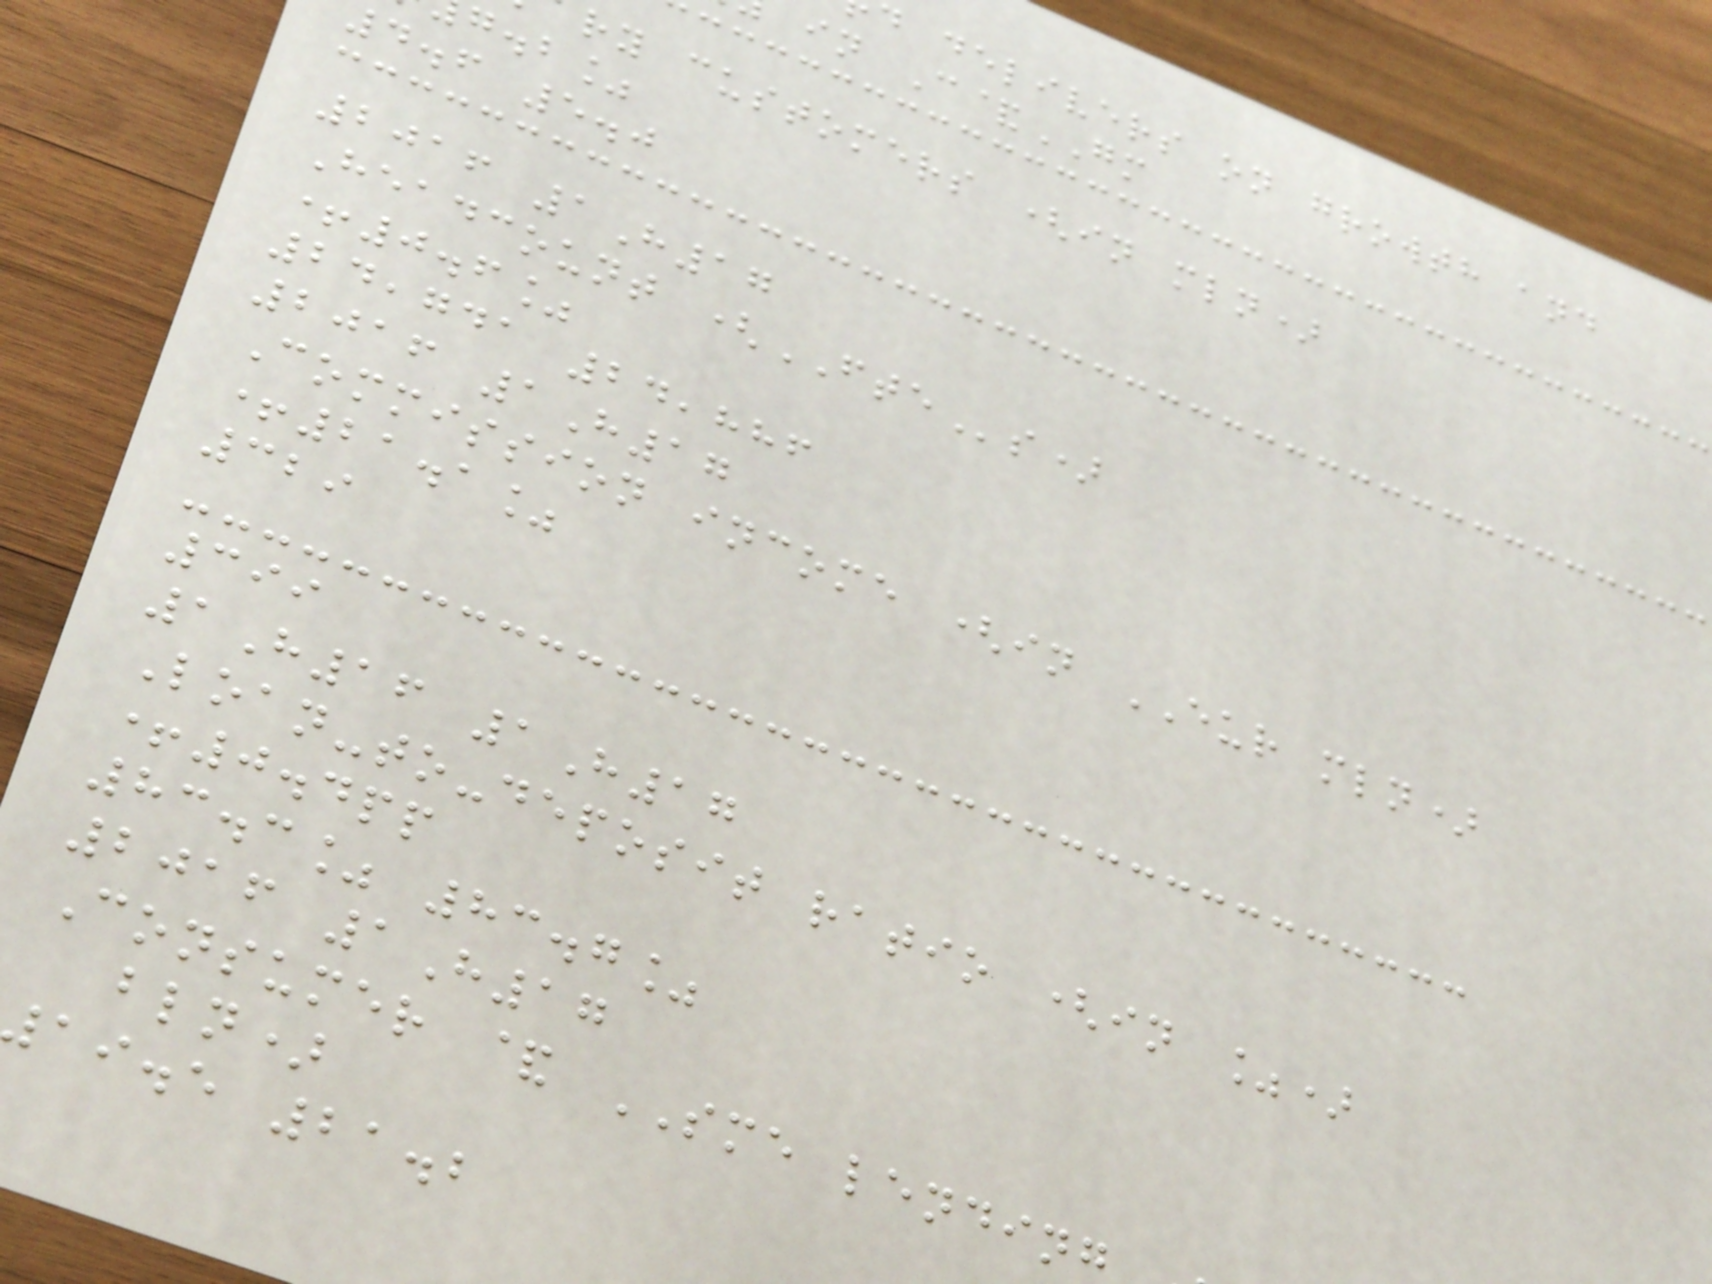d delivers on growth and
in C&GM
ry customers (in mln)
g.b%
4.6 5.0
2016 1H17
Headcount (FTEs)
+0.6%
24,741 24,886
2016 1H17
Commission income (in EUR mln)
+21.1%
329
399
1H16 1H17
Loan-to-deposit ratio (in %)
+0.4pp
83.3% 83.7%
2016 1H17
Consumer & SME lending
bln)
ai.e 21.2
